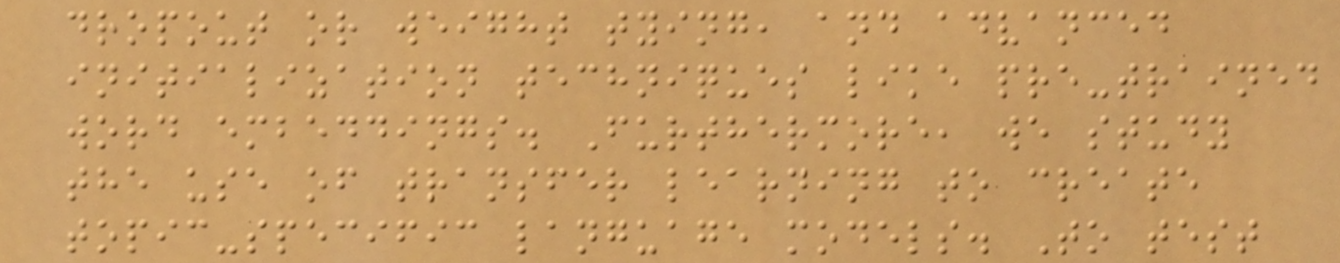dropout or weight tying, and advanced
initialization techniques like pre-trained
word embeddings. Furthermore, we study
the use of transfer learning to create
topic-specific language models. To test
